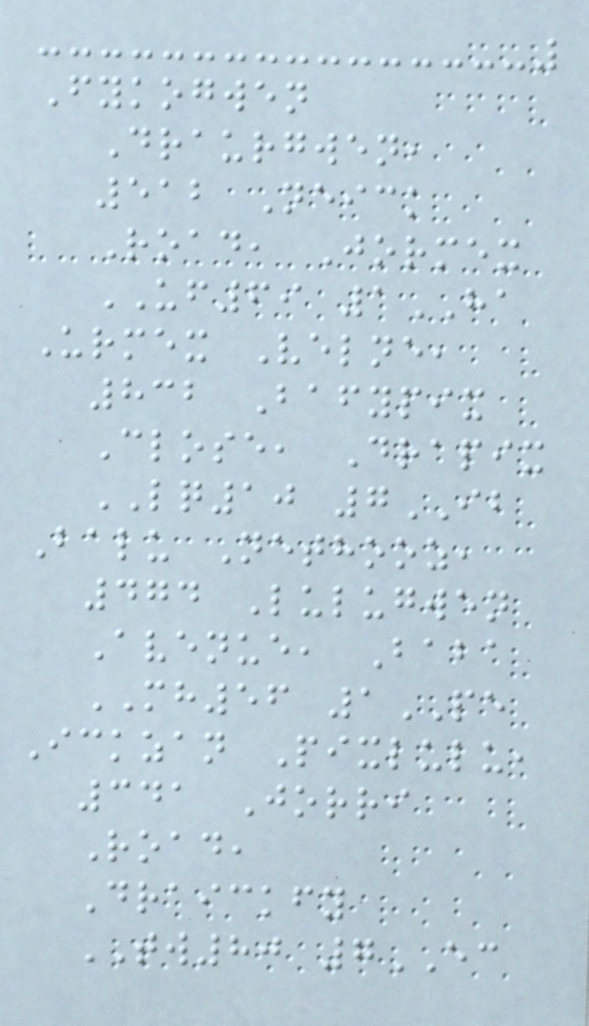Fykogwen
Draurgwen,
512 Neick
Road, Jormex
UF69 1HA
Urmex Velne,
832 Bafypix
Close, Drapix
LQ10 7IB
Balu Nethooz,
474 Lulugwen
Avenue, Baba
MH56 1PE
Ickzan Pixlulu,
341 Jorri
Road,
Draickfy
TW80 7EC
